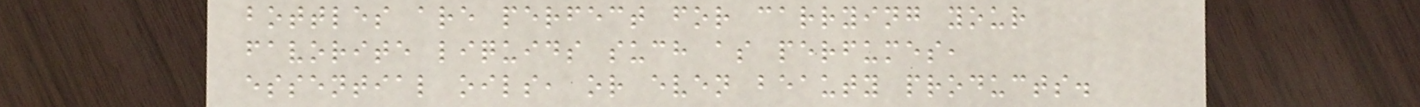bottles are perfect for carrying your
favorite liquids such as perfumes,
essential oils, or even beauty products.
